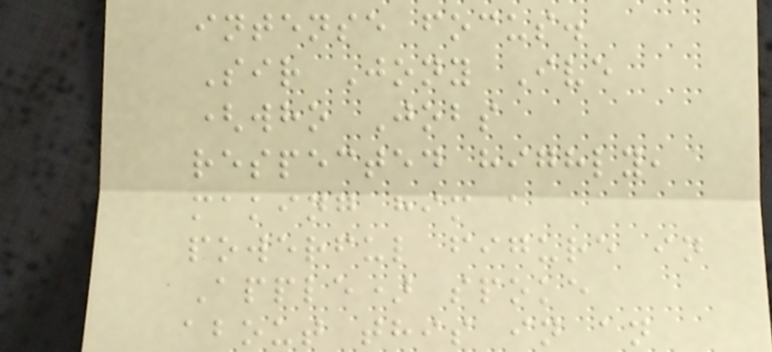intense focus.
Sir Jony Ive
(who Jobs
respected highly,
making him a
powerful figure in
Apple) spoke
about this in an
